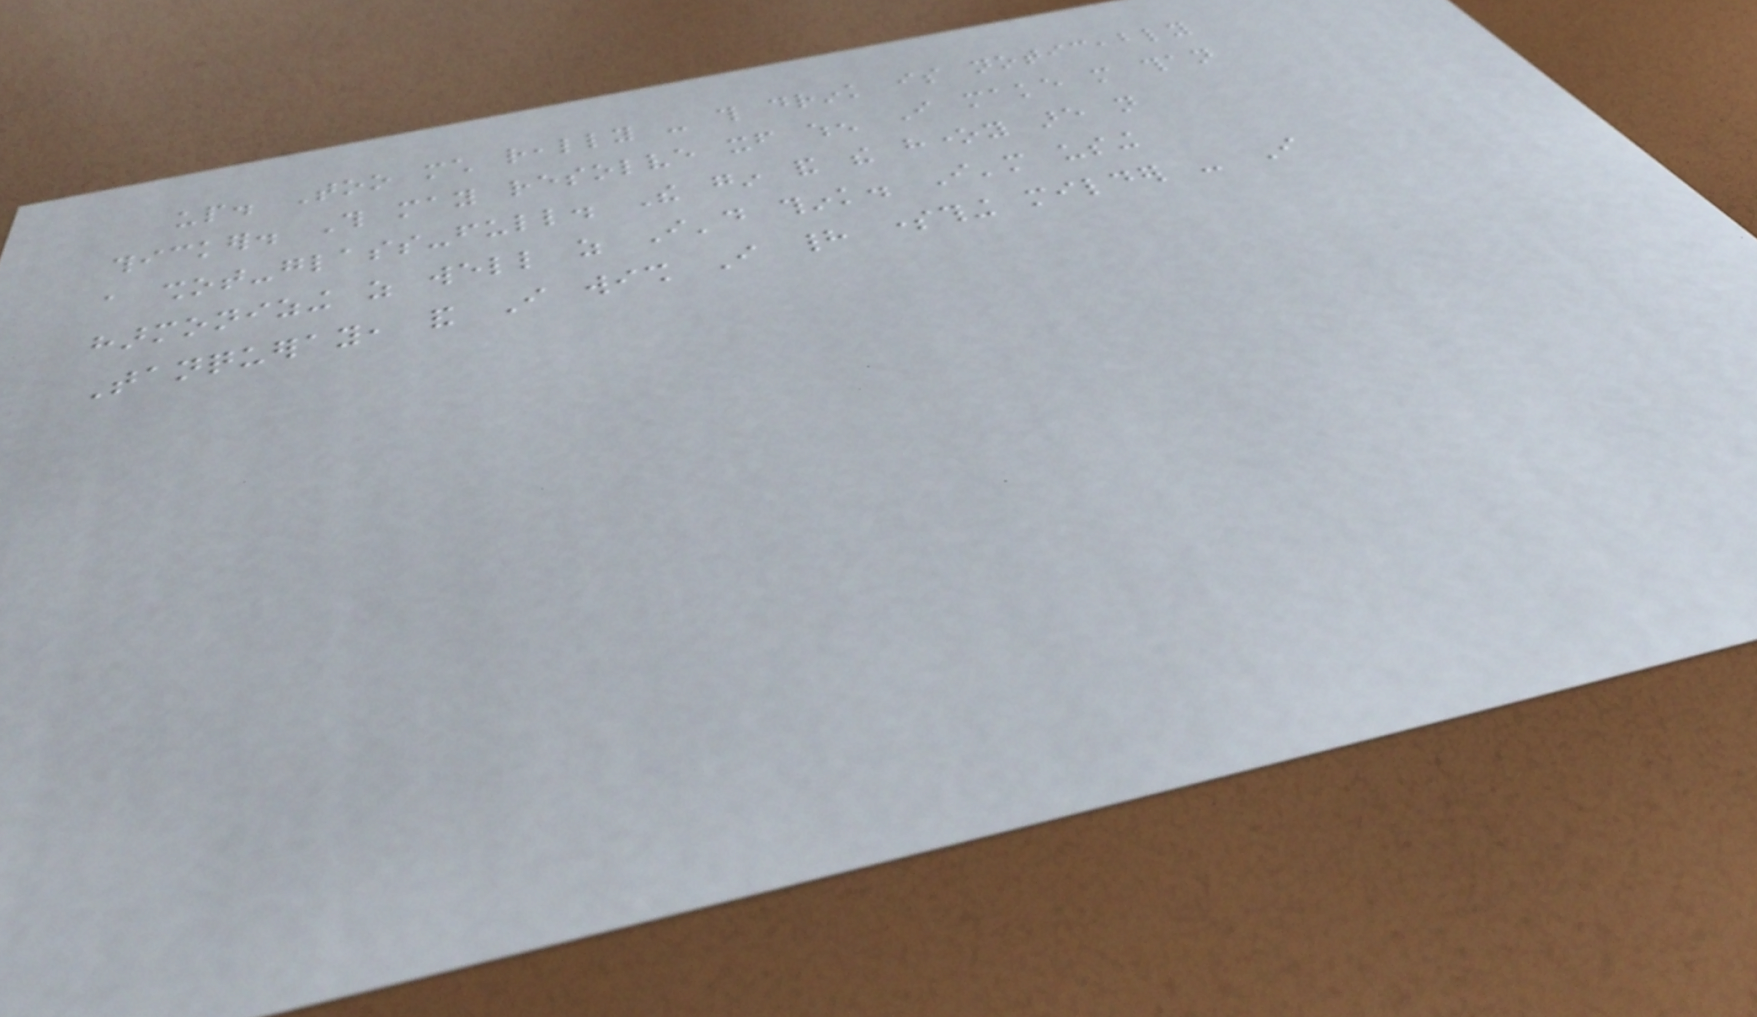up. Too much really - this drink is noticeably
thicker. This may resolve itself when I make more than
a shot-glass-full. The gin and the honey are not
harmonizing as well as I'd think. I'm using
Tanqueray, and I wish I had something milder - I
